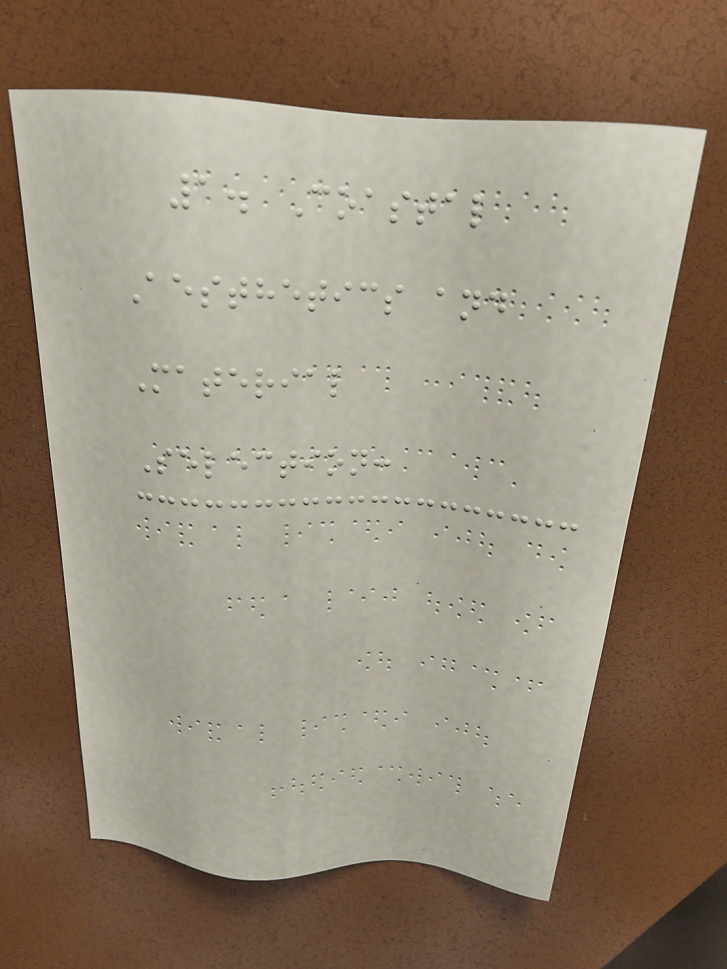1. Coastal
Aesthetics and
Material
Selection:
